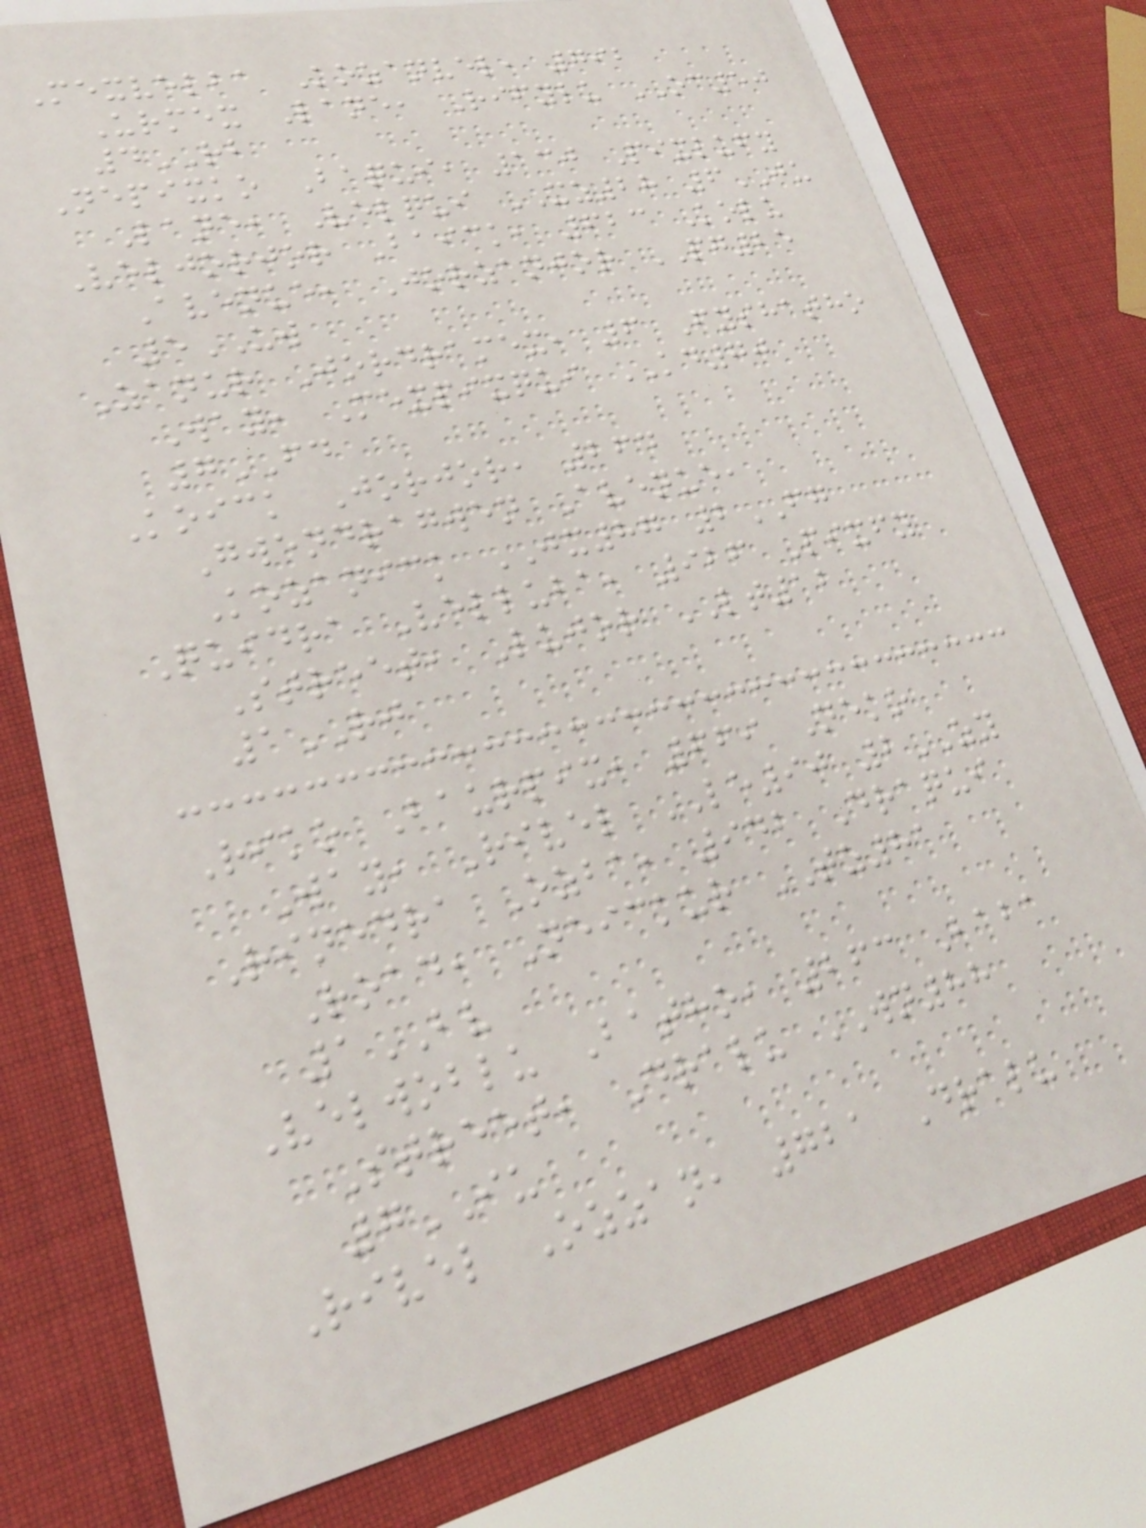Mexvelba Kozanvel, 792
Urmex Lane, Rifylu OC50
4RB
Nepixko Baqui, 130 Pixlufy
Lane, Velqui XZ28 6JU
Veljorjor Baick, 623 Kolu
Avenue, Jorzanjor PG25
5UW
Zanur Jordramex, 6 Fyshatho
Way, Mexpixqui KD70
7FD
Koick Jorjor, 264
Gwendragwen Avenue,
Kozanick JX87 2FG
Quidra Velluba, 926 Pixfy
Street, Lujor LT12
1RJ
Riko Baurpix, 669 Neko
Way, Rivel LE90 2ZY
Rinedra Ozba, 942 Draqui
Road, Neickur TZ81
1BV
Velwoblu Batho, 263 Baba
Street, Dralu WN88
7IU
Rivel Ozzan, 721 Dralu
